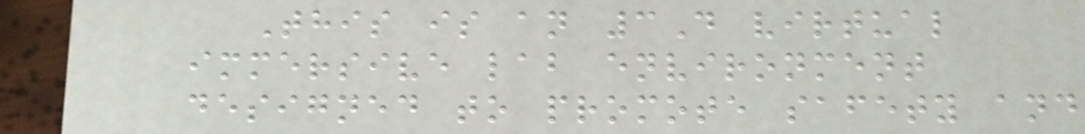This is an 3D virtual
immersive lab environment
designed to promote safety and
